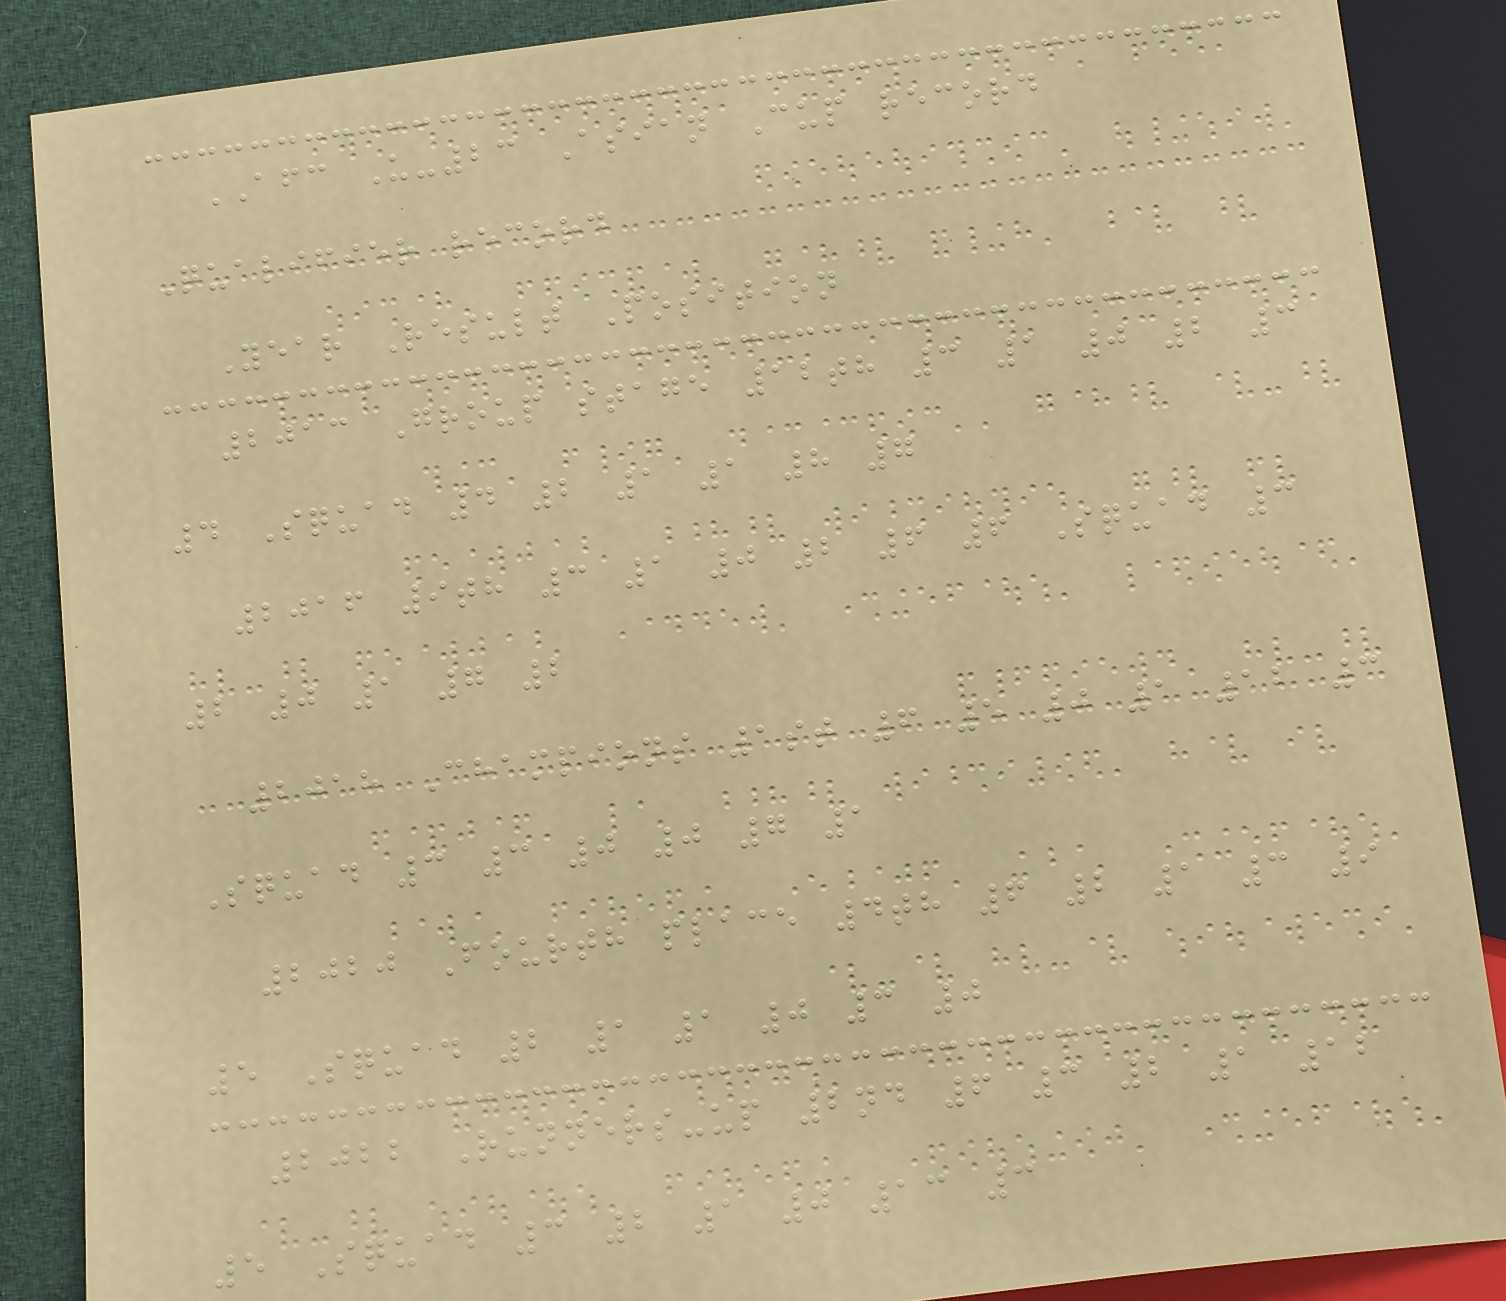AFC U-23 Asian Cup record
Qualifier record
Year Result Position
2013 Group stage 12th 3 1 0 2 3
4 Squad 4 2 1 1 8 7
2016 9th 3 1 0 2 6 6 Squad 3
2 0 1 7 2
2018 Champions 1st 6 5 0 1 12 3
Squad 3 3 0 0 7 1
2020 Fourth place 4th 6 2 1 3 9
5 Squad 2 1 1 0 3 0
2022 Runners-up 2nd 6 3 2 1 12
5 Squad 3 2 1 0 13 3
